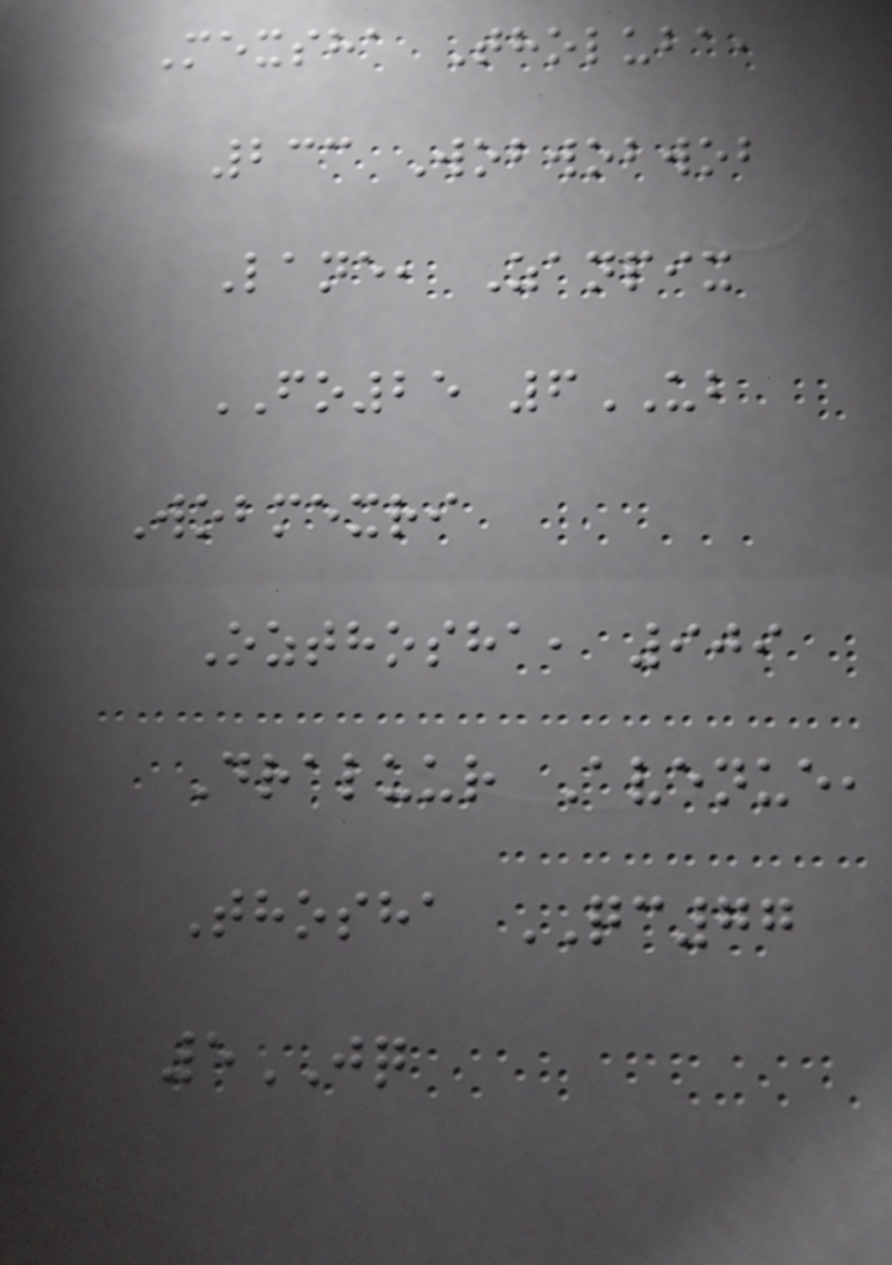Mexsha Tholuba,
233 Wobwobwob
Lane, Zanpix
FO25 6UB
Wobmexri
Ozthosha, 909
Draluur Avenue,
Thosha QC77
5JQ
